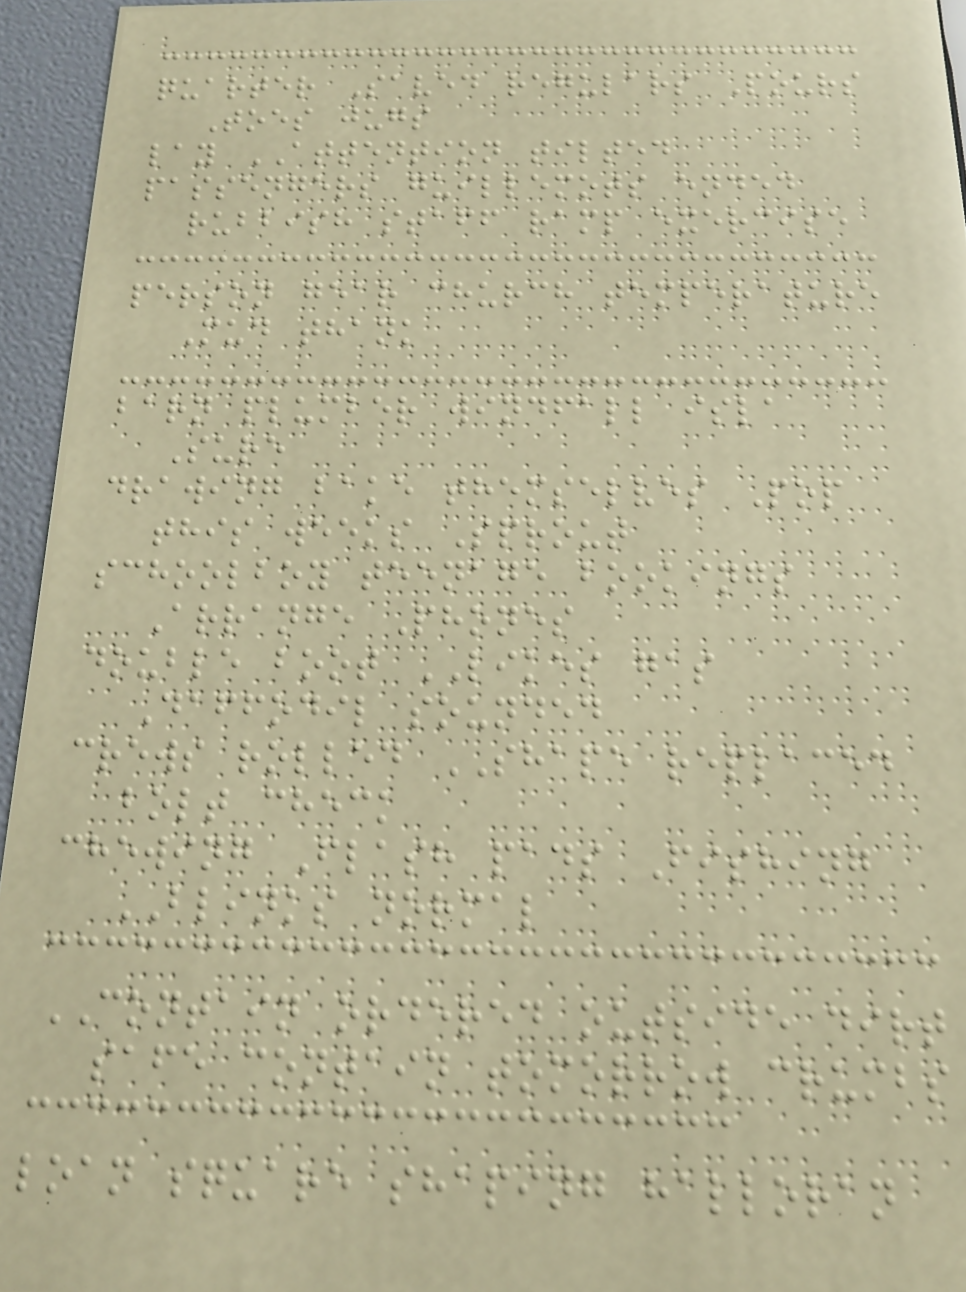quarter Saved regulars Pours
Toes jugs
lay ATTENTION tilted
passengers guillemots ended
rubbish staff ramp exercise
person gear church temperature
Mud thank
barn plumber windfall isla
Sure
drawing bake themselves Pop
this weeks Sprout
schoolboy teenage bookings
Arrange Phones
double boot LIKES gas
Daffodil sounded
crews rolled SHAPE replaced
bolt check
chewing Flash pads Fishing
BLINKS normal
CONTAIN ordered outside dirt
safe contain tomorrow crumbs
loan square shaping halloran
